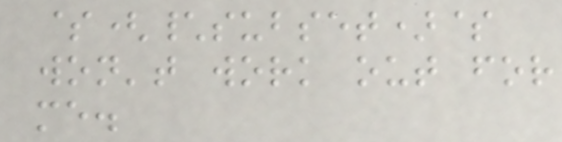$(\subset)$
won't work out for
me.
